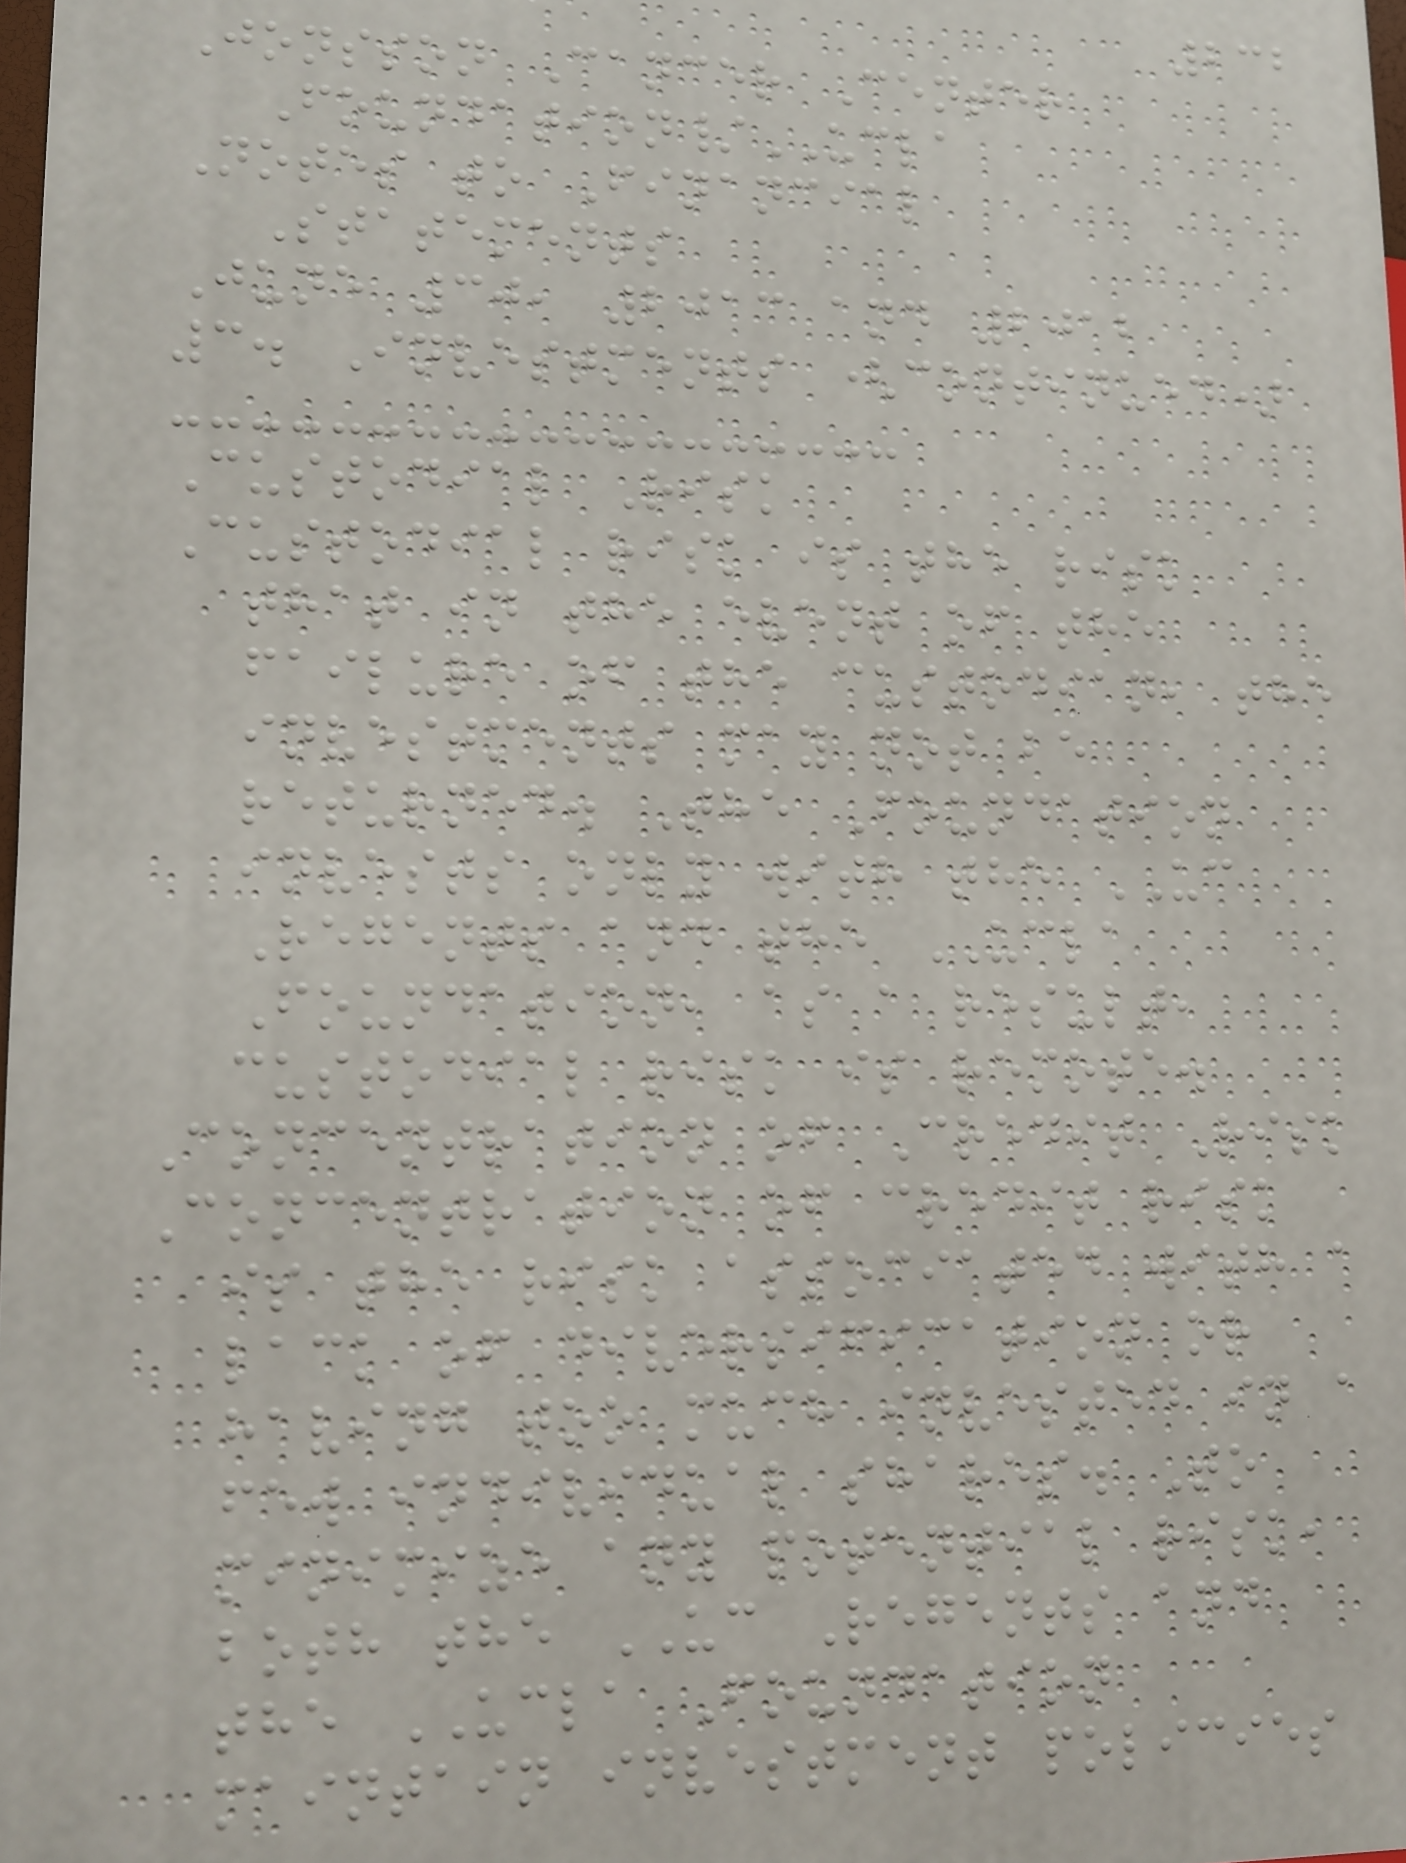232
Jonsson Cancer Center
Foundation/UCLA
Notes to Financial
Statements
June 30, 2013 and 2012
3. Investments (continued)
Custodial Risk
Custodial risk is the risk
that in the event of the
failure of the custodian, the
investments may not be
returned. The Foundation
invests only with the UC
Regents and the UCLA
Foundation, as a result,
custodial risk is remote.
Concentration of Credit Risk
Concentration of credit risk
is the risk associated with a
lack of diversification or
having too much invested in a
few individual shares. To
minimize any potential risk,
both the UC Regents and
the UCLA Foundation
maintain investment policies
